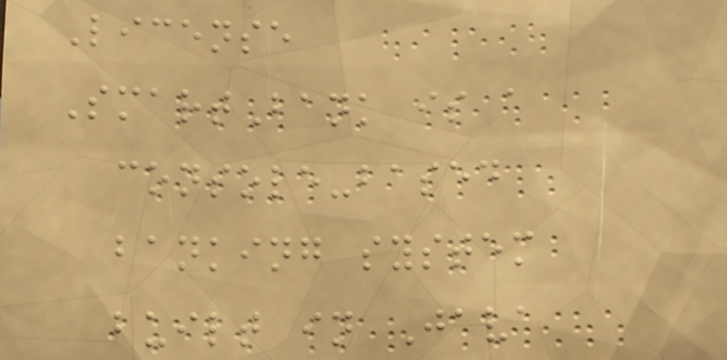License
SmartBank is a
console-based
banking system
built in Java
